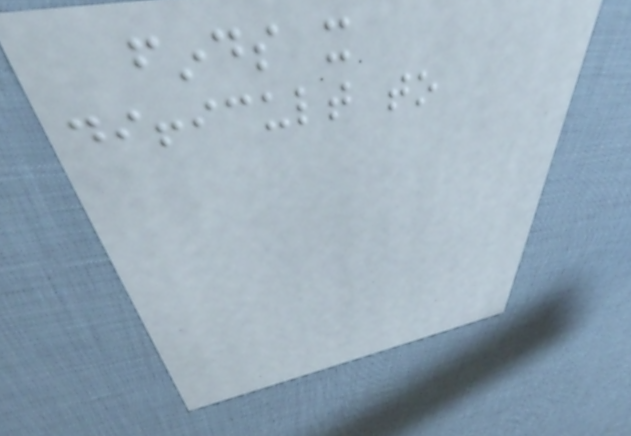finds it
difficult to
